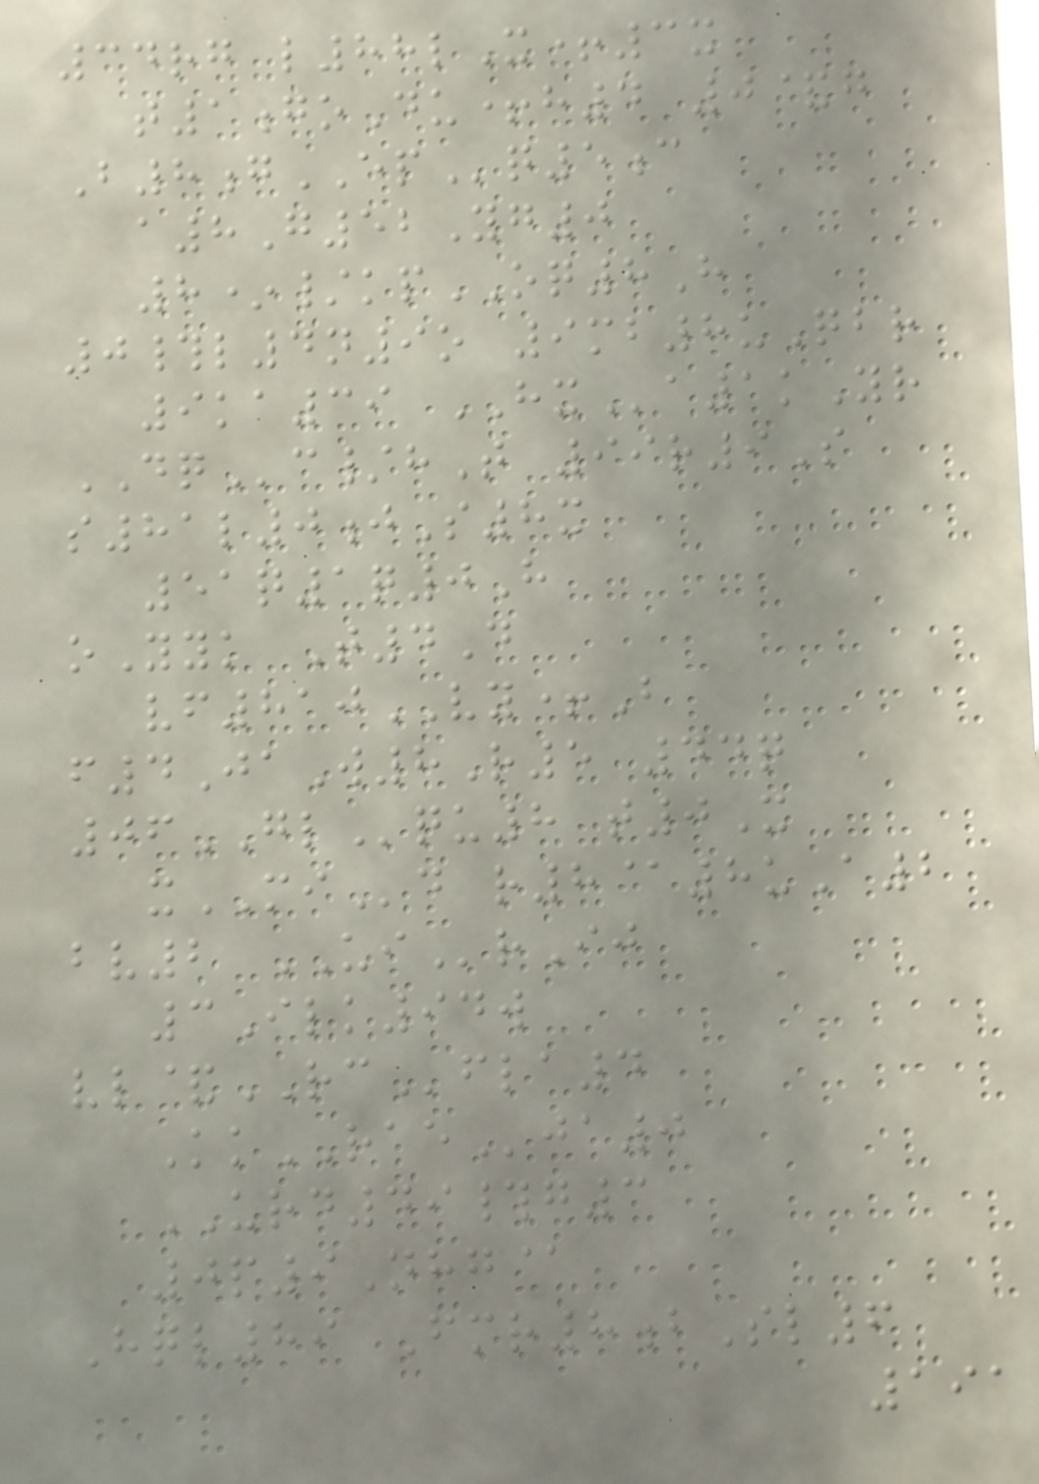34rg l88lX+3x
t1goDu+h4 0&g
B8gEPq5c
a8G52Yg0
8*/kpOQ8H
0#l4n9o 9mb8uQbr
9ka39 HXa1kYr
DQc/hT 99r9S
s81l0jS8x
51q1q0H
oYyk T4D
vf810VY+B
f4JaW8R5 44q
06GLqu8 t0X
xMId r8@8uA2
bv2 UIrIj
3Ilk94w
vl&RCfla4
KkRAEja0
URD49#g3
0p9Nhg@
Hql89 Fmr8bSl6
191
